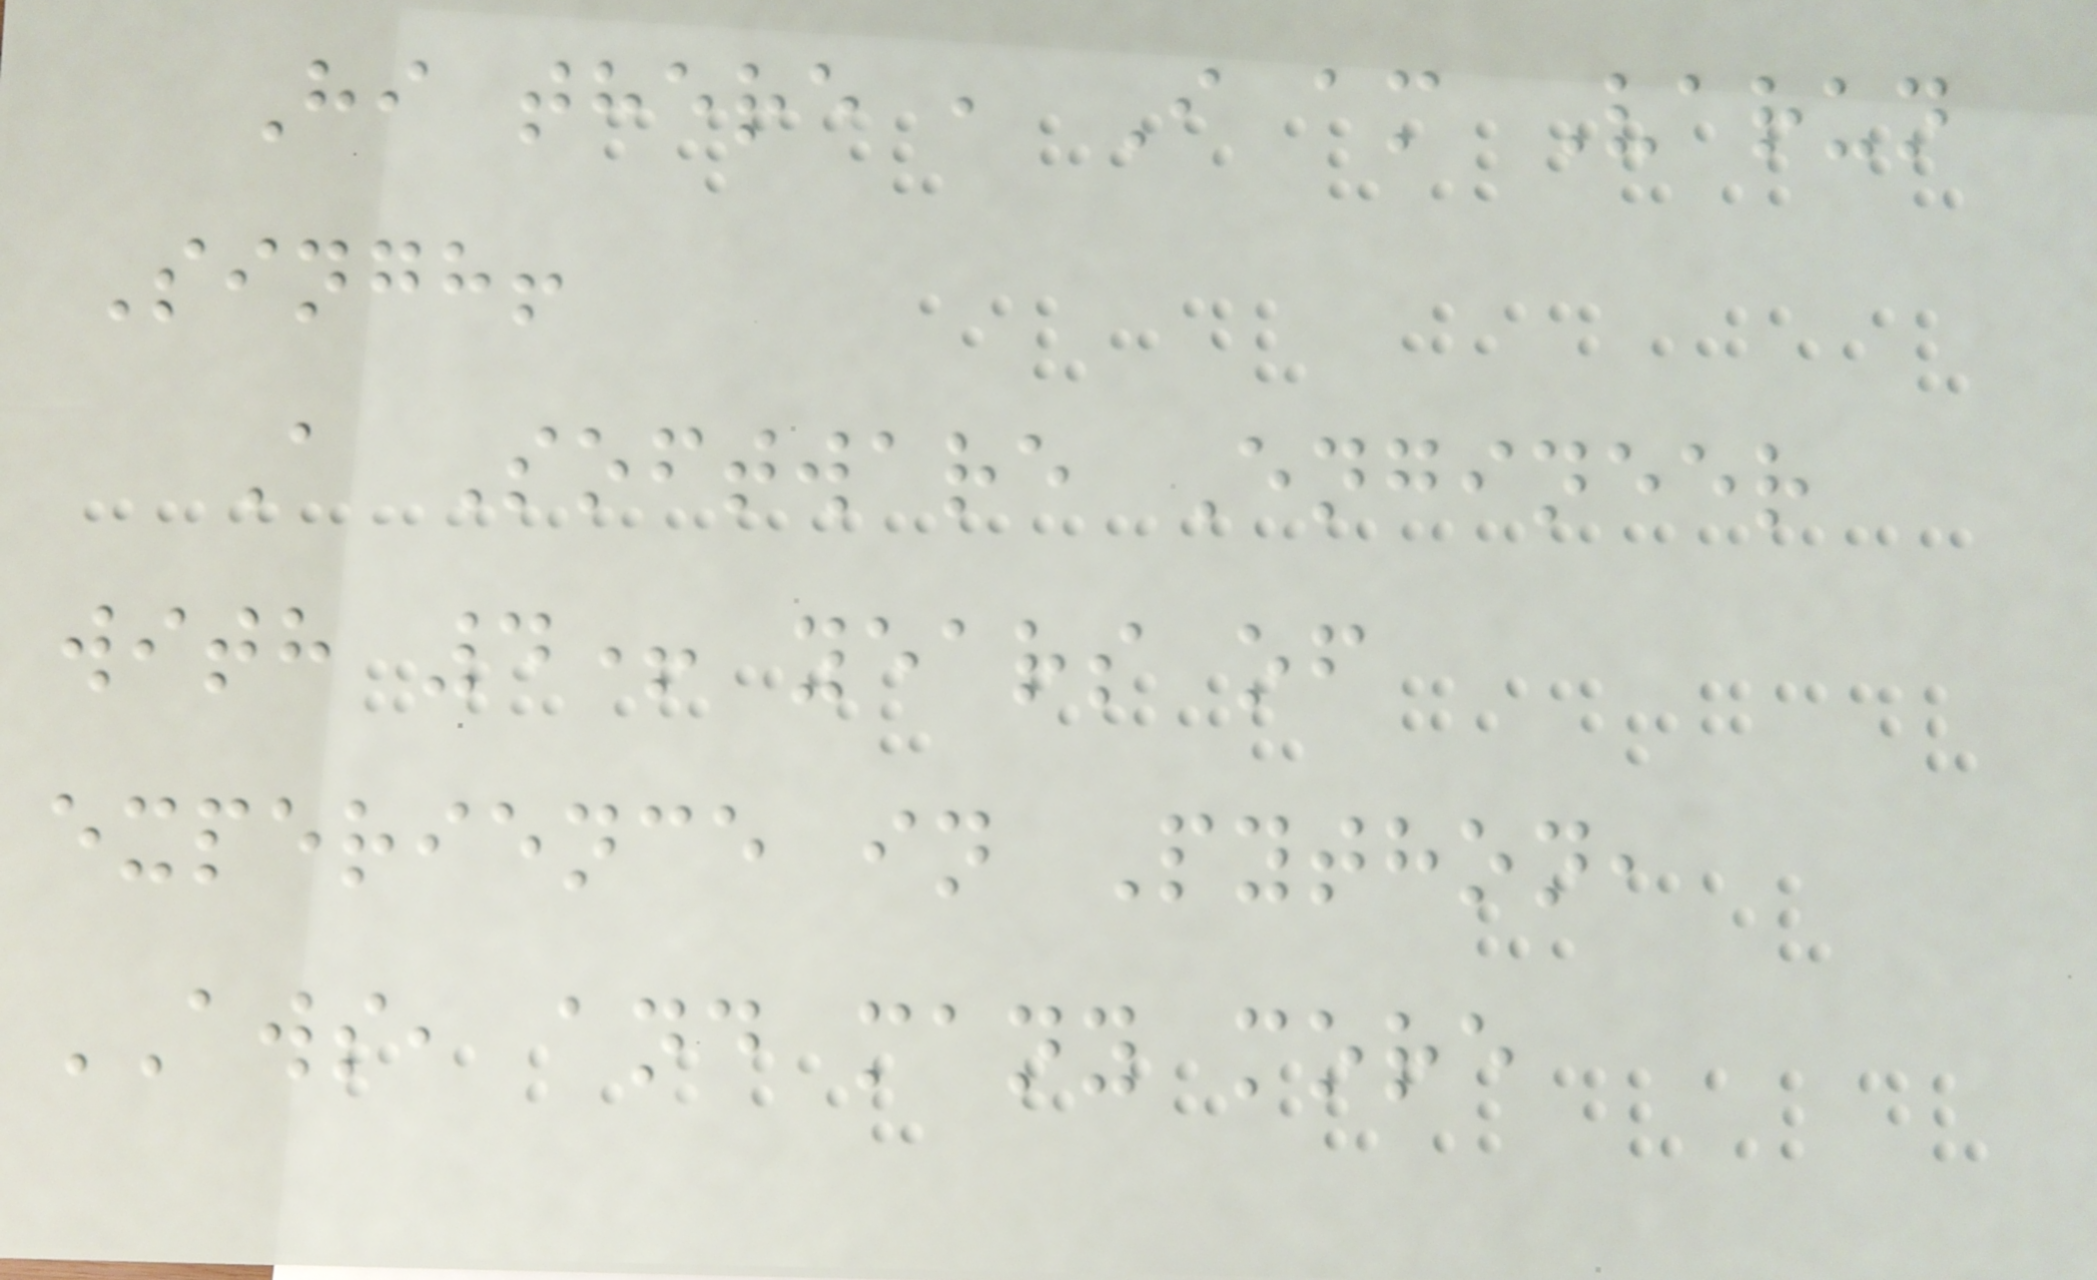Hi there , I am Varun
Singh!
A Software Engineer
with 4+ years of
experience in Python,
AWS, and many more
